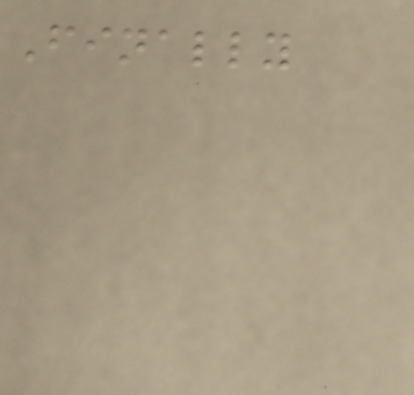Finally
